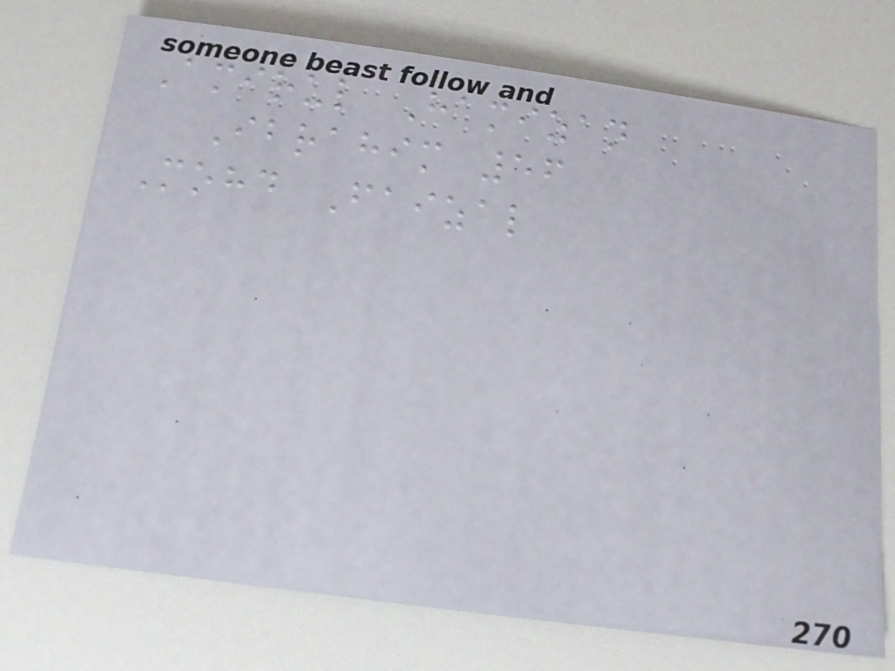Amirul Hamizan
Ibrahim 56
Mohd Faizal
